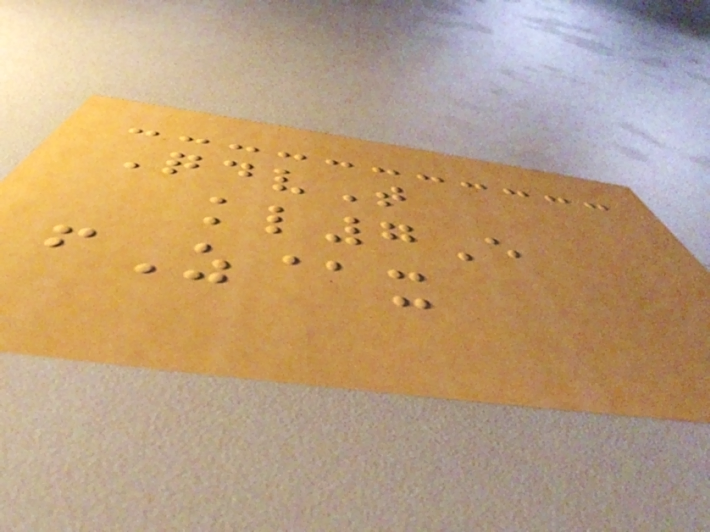QdvT
kl7E
fZ@x
